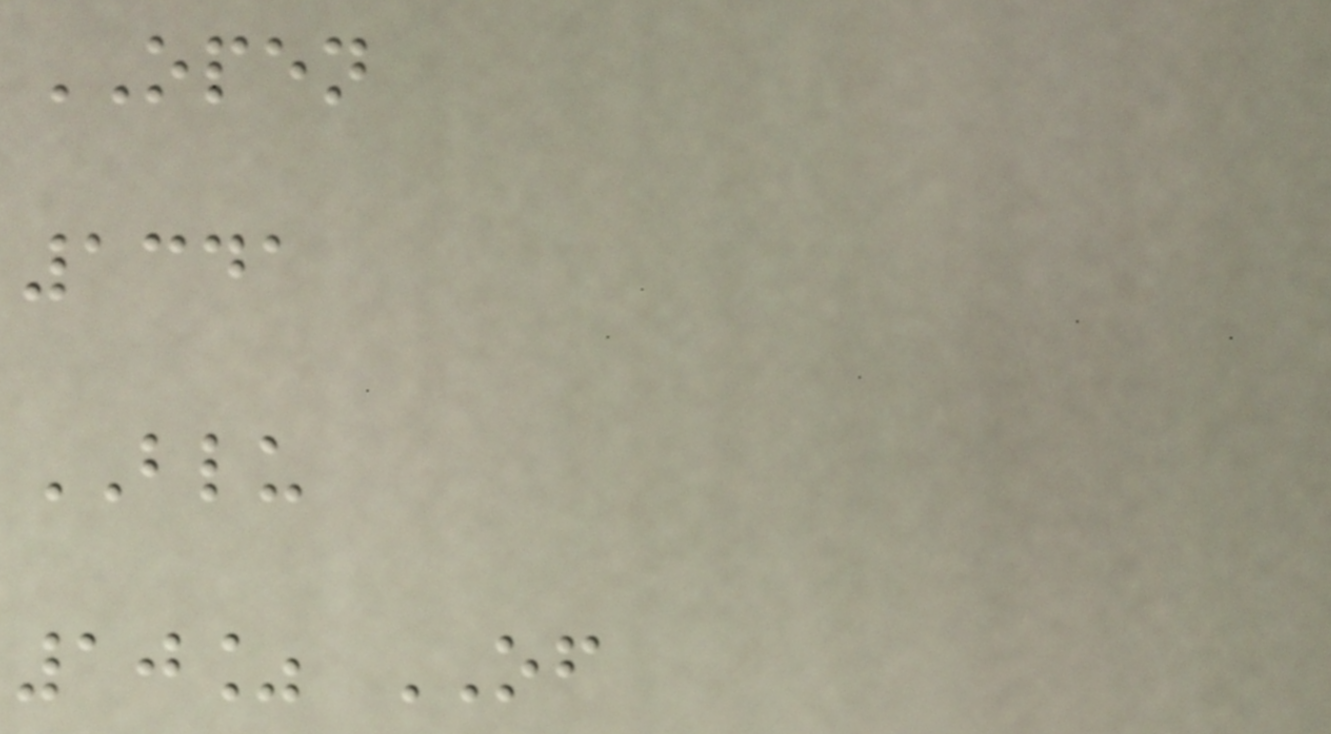OPEN
1341
BLU
10% OF
